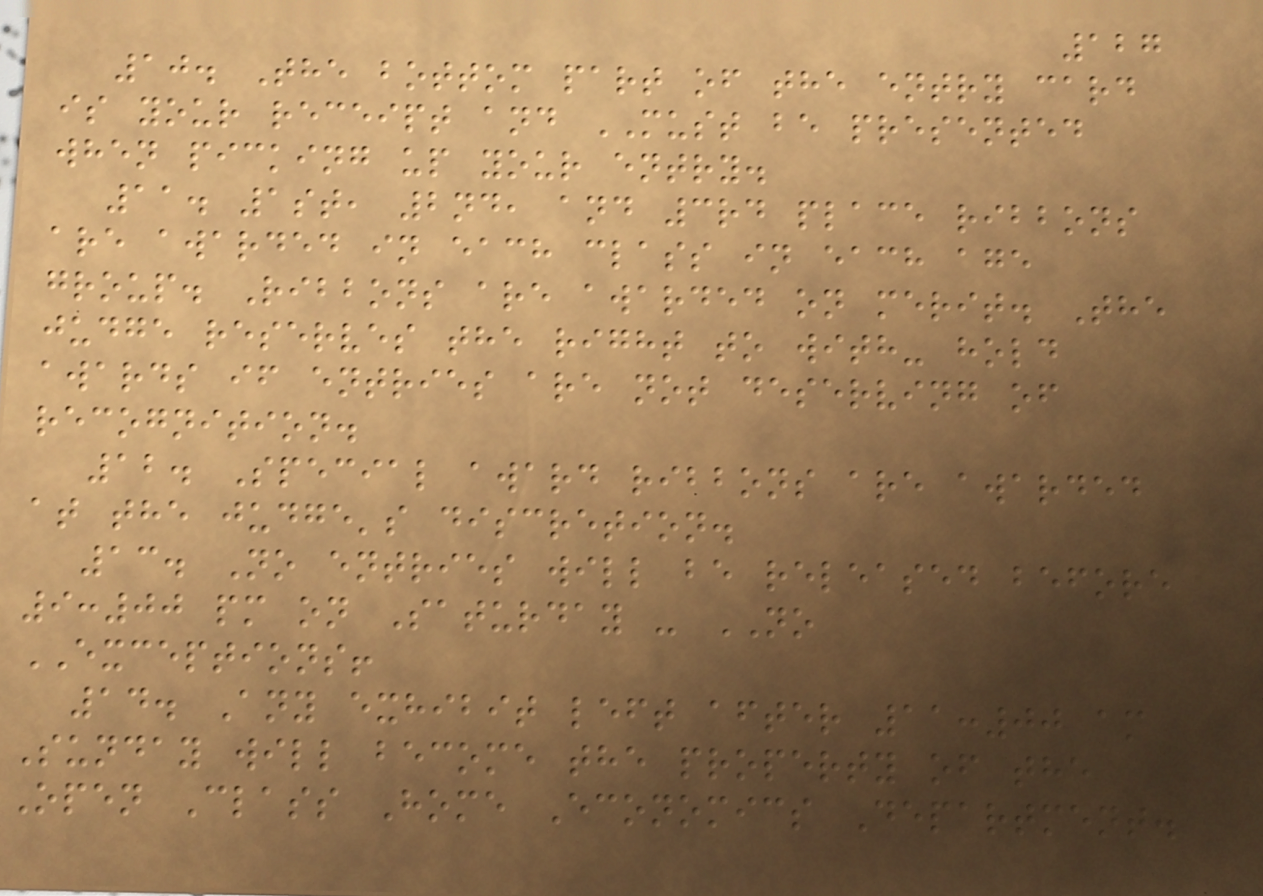127
10. The bottom part of the entry card
is your receipt and MUST be presented
when picking up your entry.
11. 1st, 2nd, and 3rd place ribbons
are awarded in each class in each age
group. Ribbons are awarded on merit. The
judge reserves the right to with- hold
awards if entries are not deserving of
recognition.
12. Special award ribbons are awarded
at the judge's discretion.
13. No entries will be released before
9:00 pm on Saturday - NO
EXCEPTIONS!
14. Any exhibit left after 11:00 am
Sunday will become the property of the
Open Class Home Economics Department.
